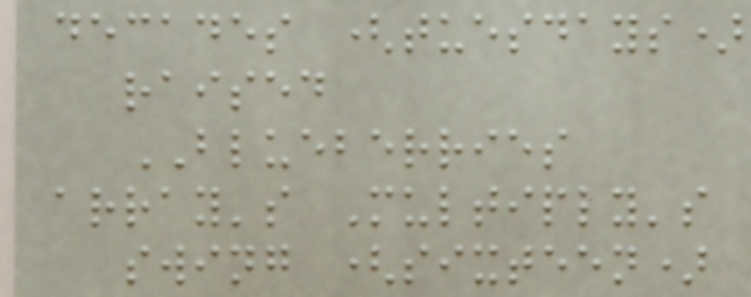decades (tuesdays)
raised
BLUEBERRIES
array's Multiply's
swing (sixteen)
